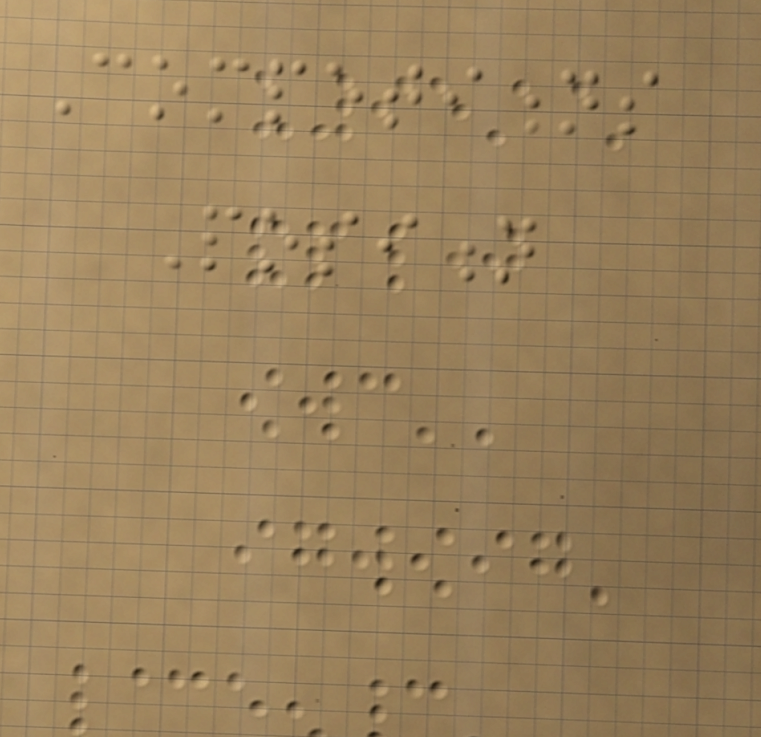Competitions
Position
